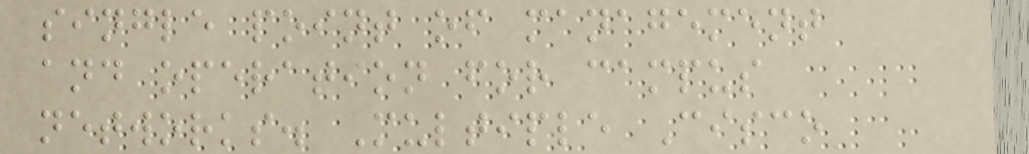single point of management
and operation for campus
networks. Multiple Cisco
